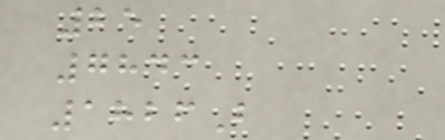25
7843
1826B
